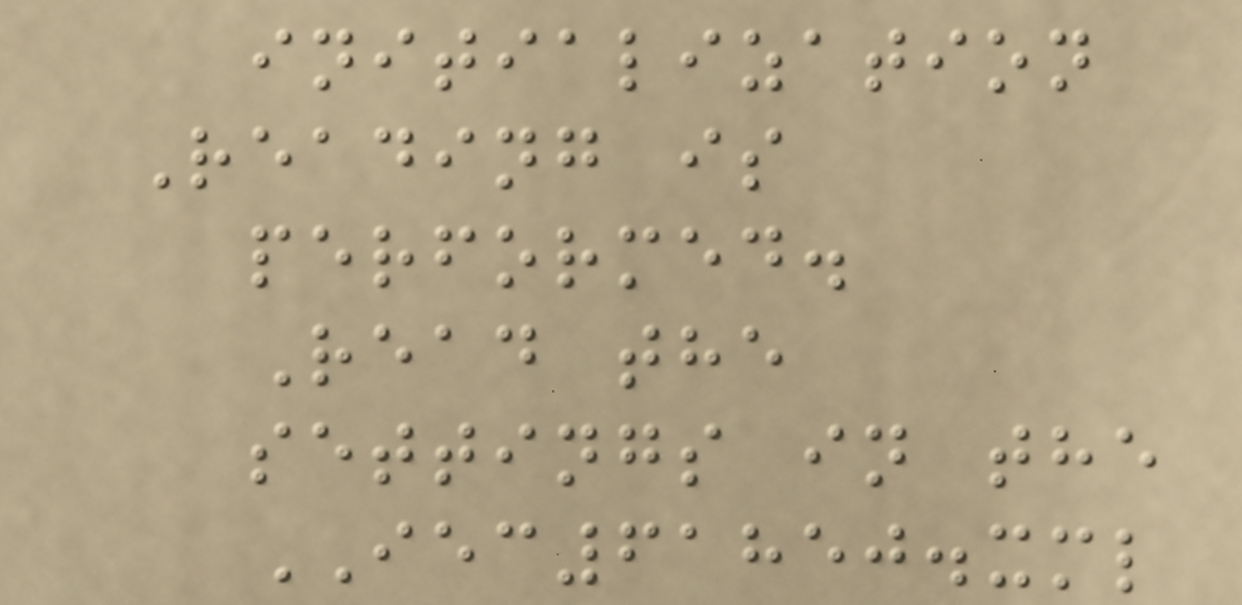initialization
Reading is
performed.
Read the
settings in the
IEC61850.xml
